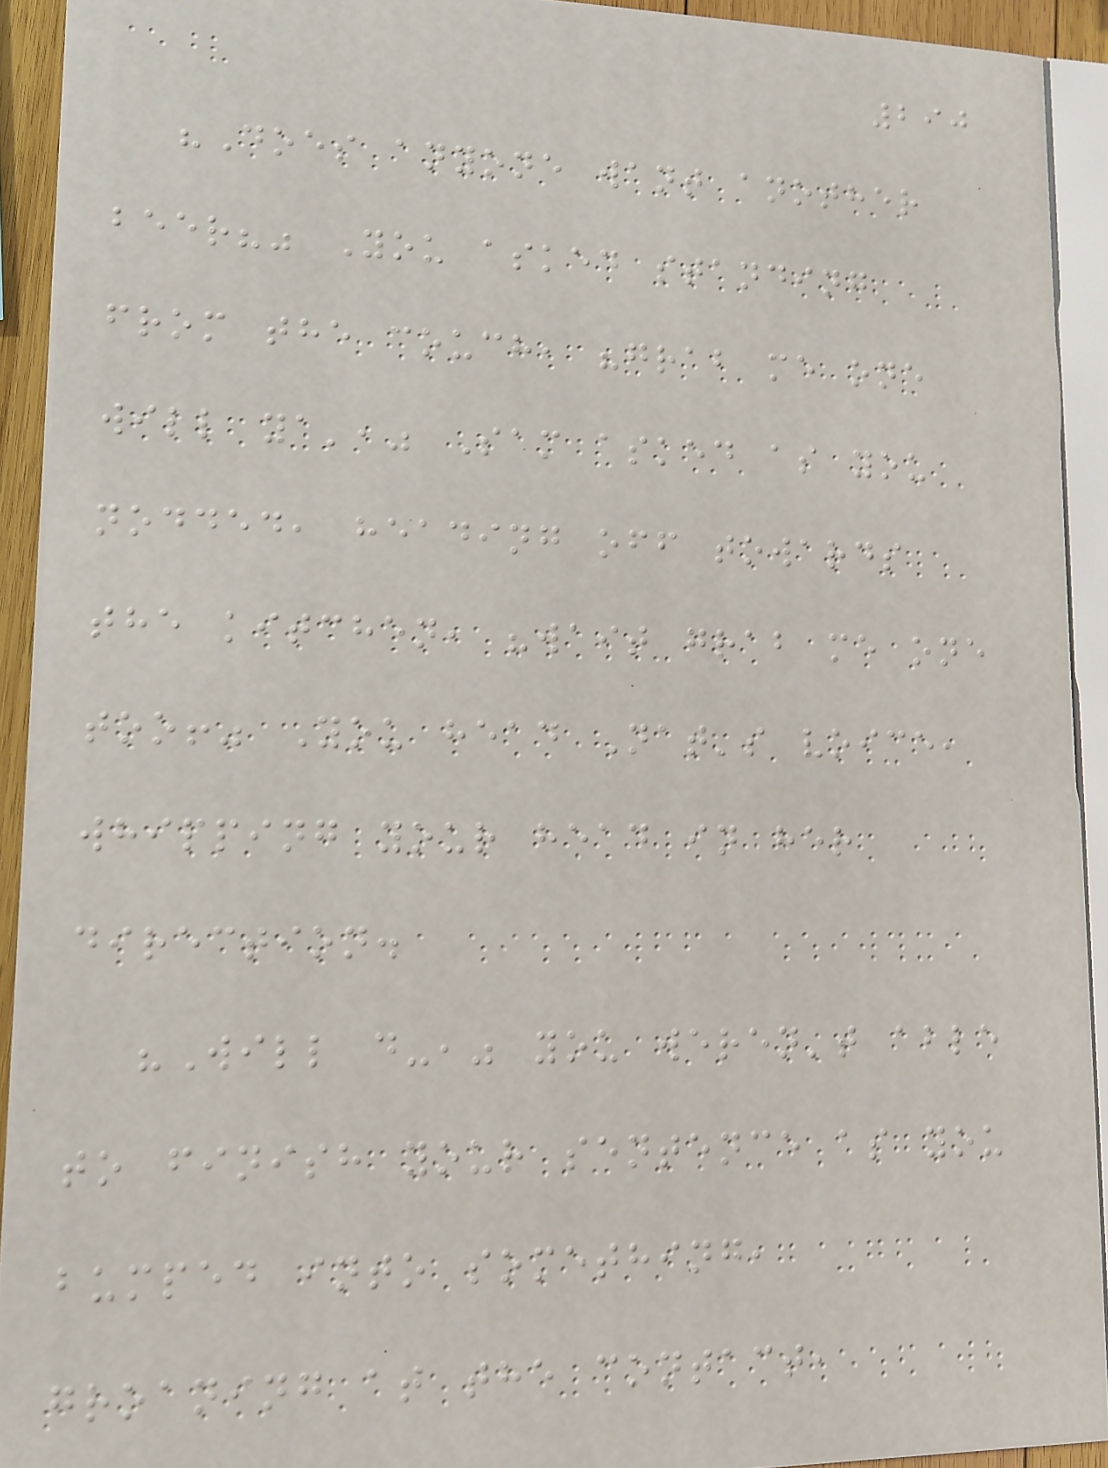290
"Does anyone want another
beer?" You asked standing
from the couch, "grab me one
will ya'," Sam asked as you
nodded, heading off towards
the kitchen, "wait grab me one
too!" You head Nat's voice,
whipping your head in her
direction.
"Will d-," you weren't able
to finish your sentence as you
bumped into something,
groaning at the contact,
